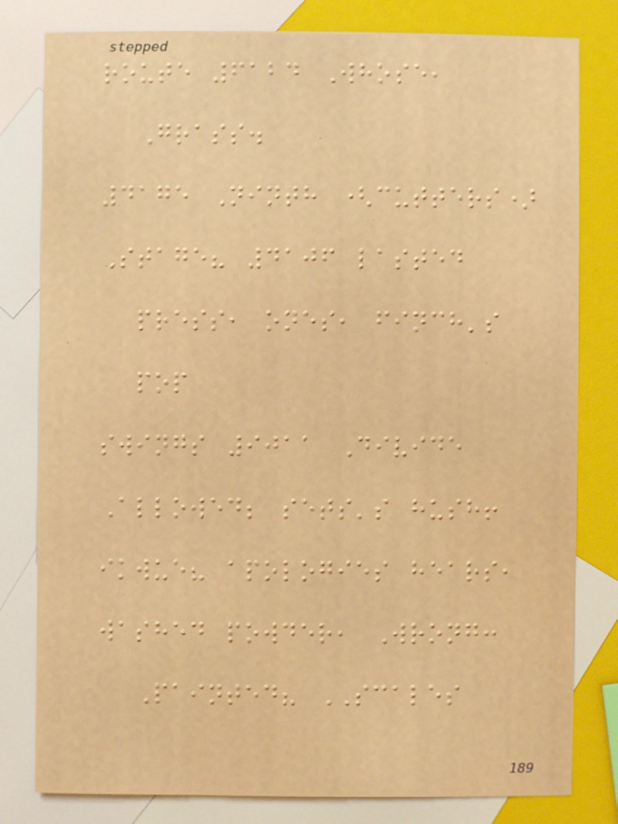route 6124 Whose,
Grass.
4175 Ninth (cutters)
Stage? 4106 lasted
press, ones, finch's
pop
swings 9011 Divide
Allowed; sets's hush!
ikwue? apologies hears,
washed powder, Wrong:
Painted? SCALES
